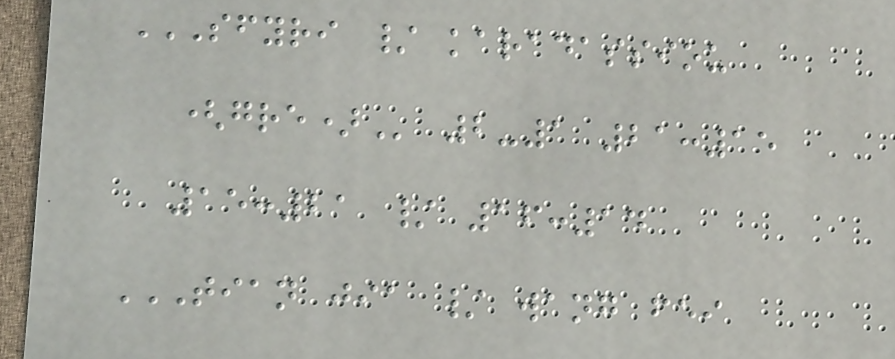SFYRI / KARADASSIOU
(GRE) 2-1 21:15
15:21 / 16:14
TIAN JIA / WANG FEI
